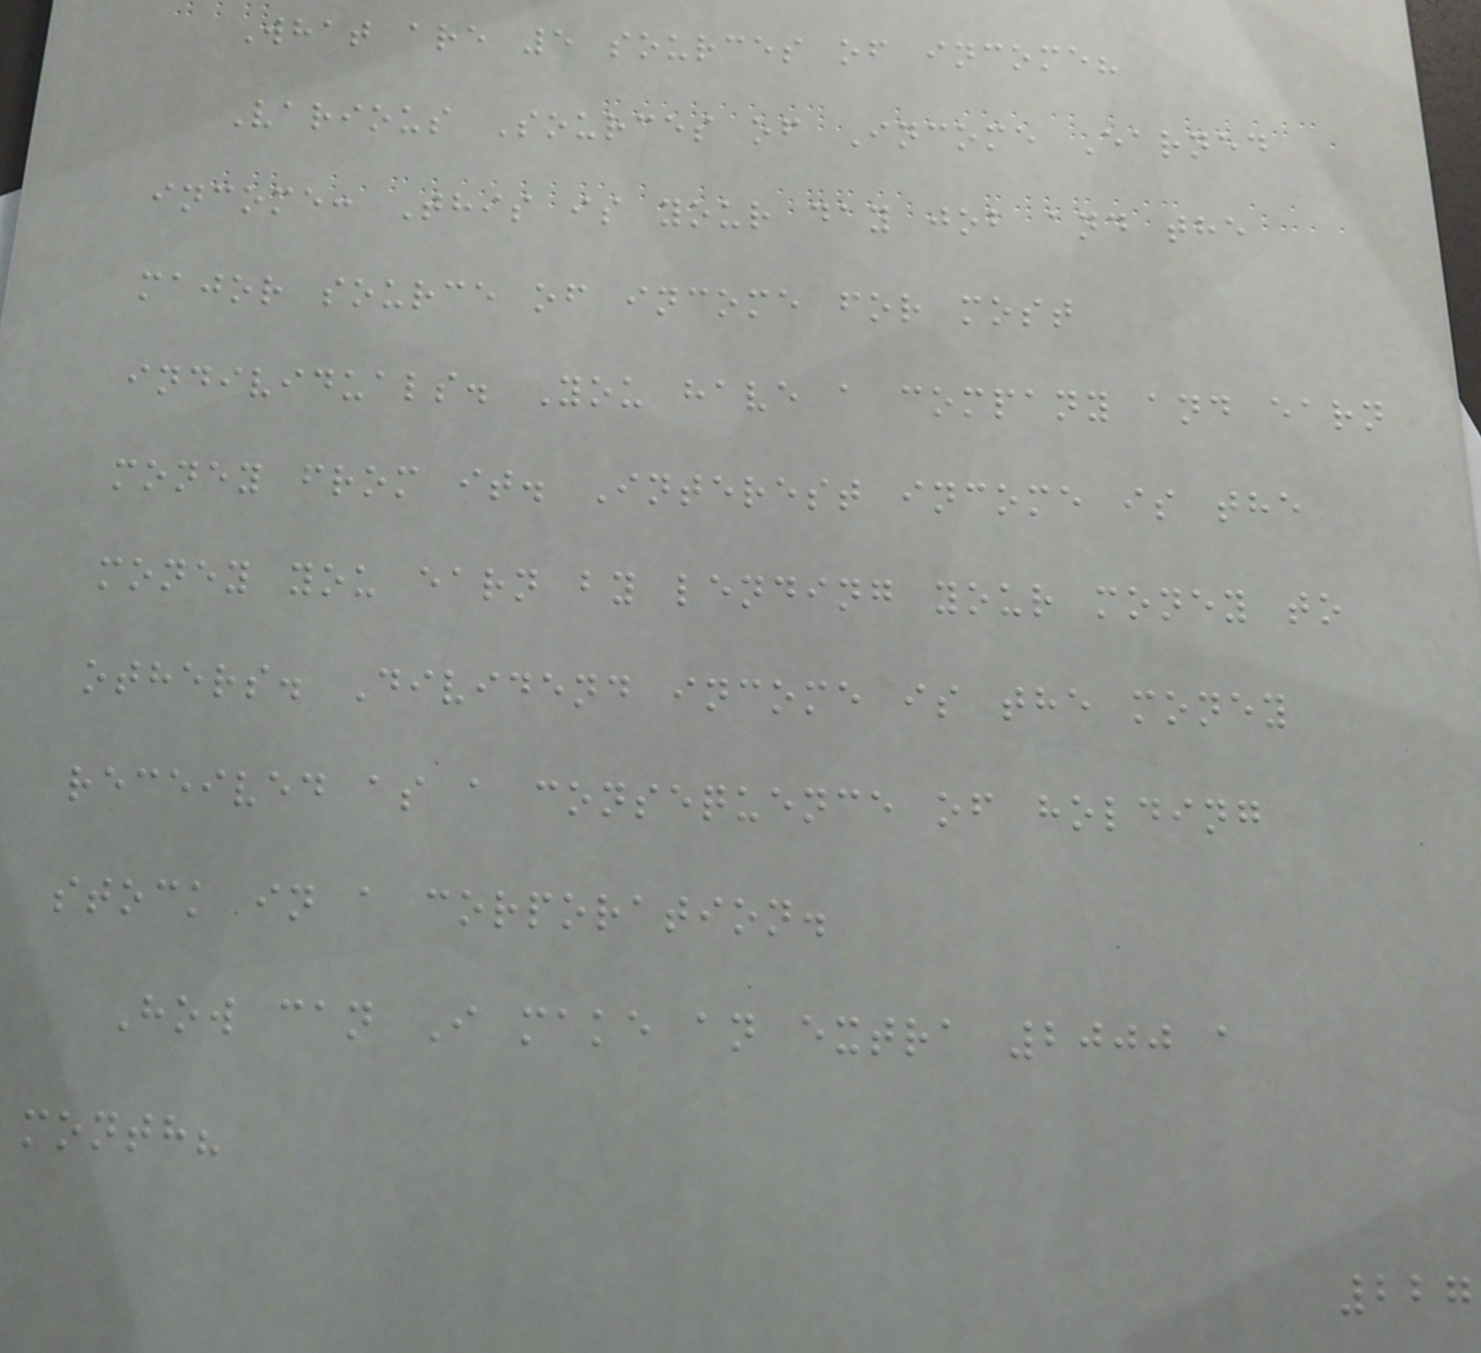What are 5 sources of income?
Various Sources of Income Earned
income: This is your day job and the
major source of income for most
individuals. You have a company and earn
money from it. Interest income is the
money you earn by lending your money to
others. Dividend income is the money
received as a consequence of holding
stock in a corporation.
How can I make an extra 2000 a
month?
227
